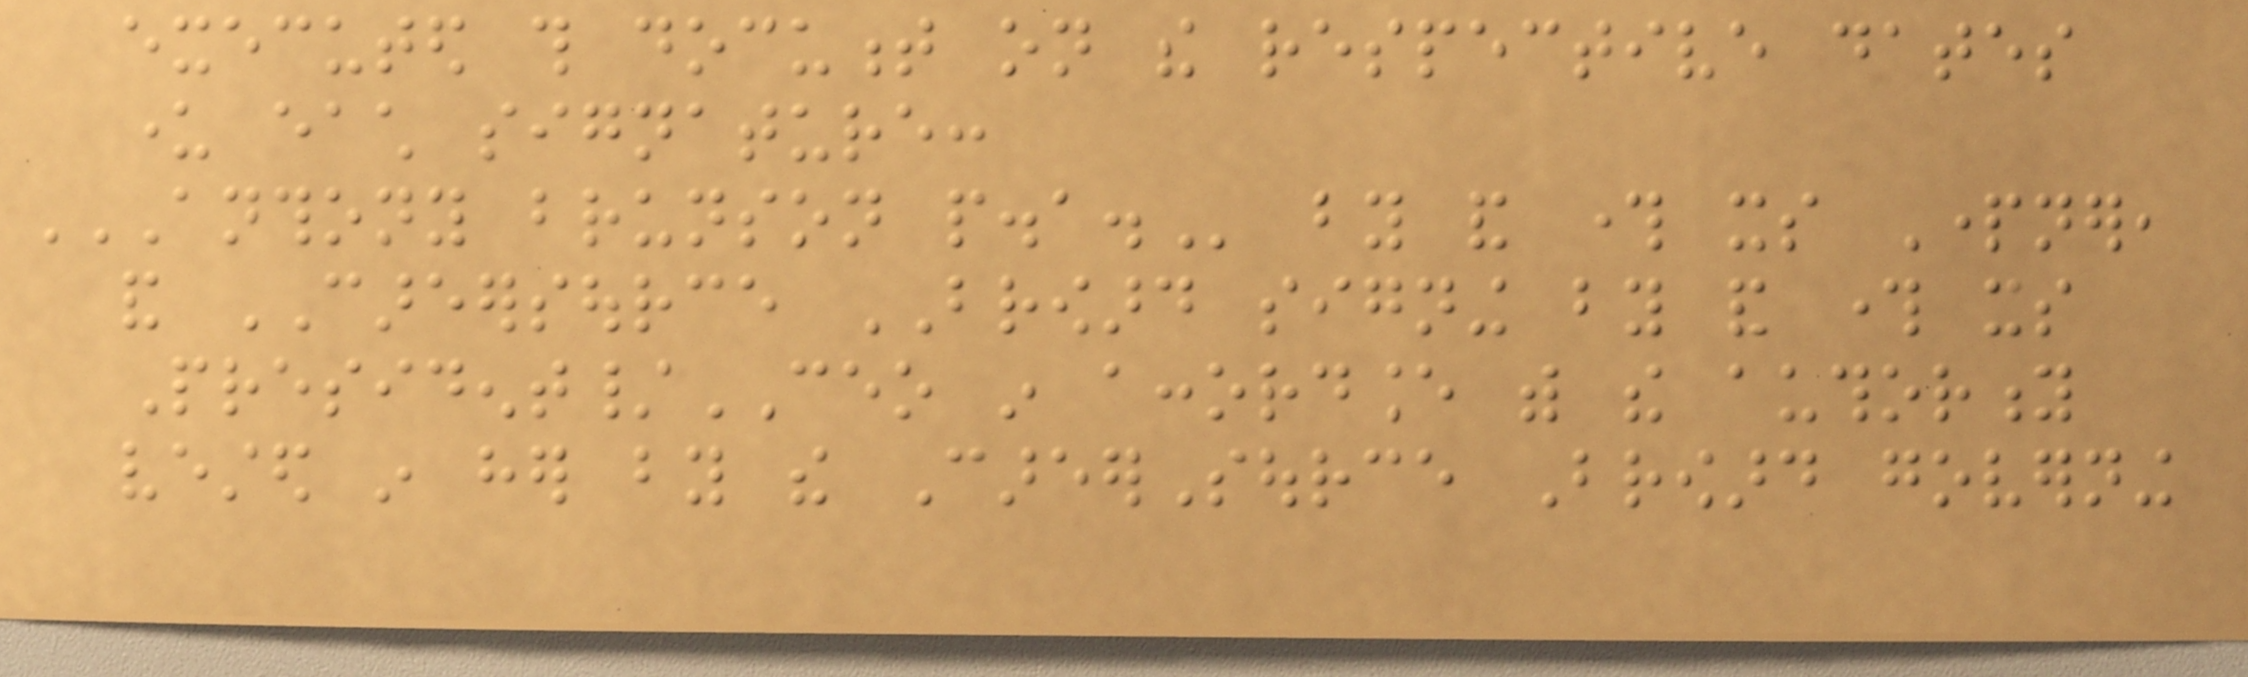executed this document on the respective dates
under each signature:
ANTHONY BRUNSON P.A. by and through its Partner,
and CAREERSOURCE BROWARD signing by and through its
President/CEO in accordance with the authority
vested in her by the CareerSource Broward governing
